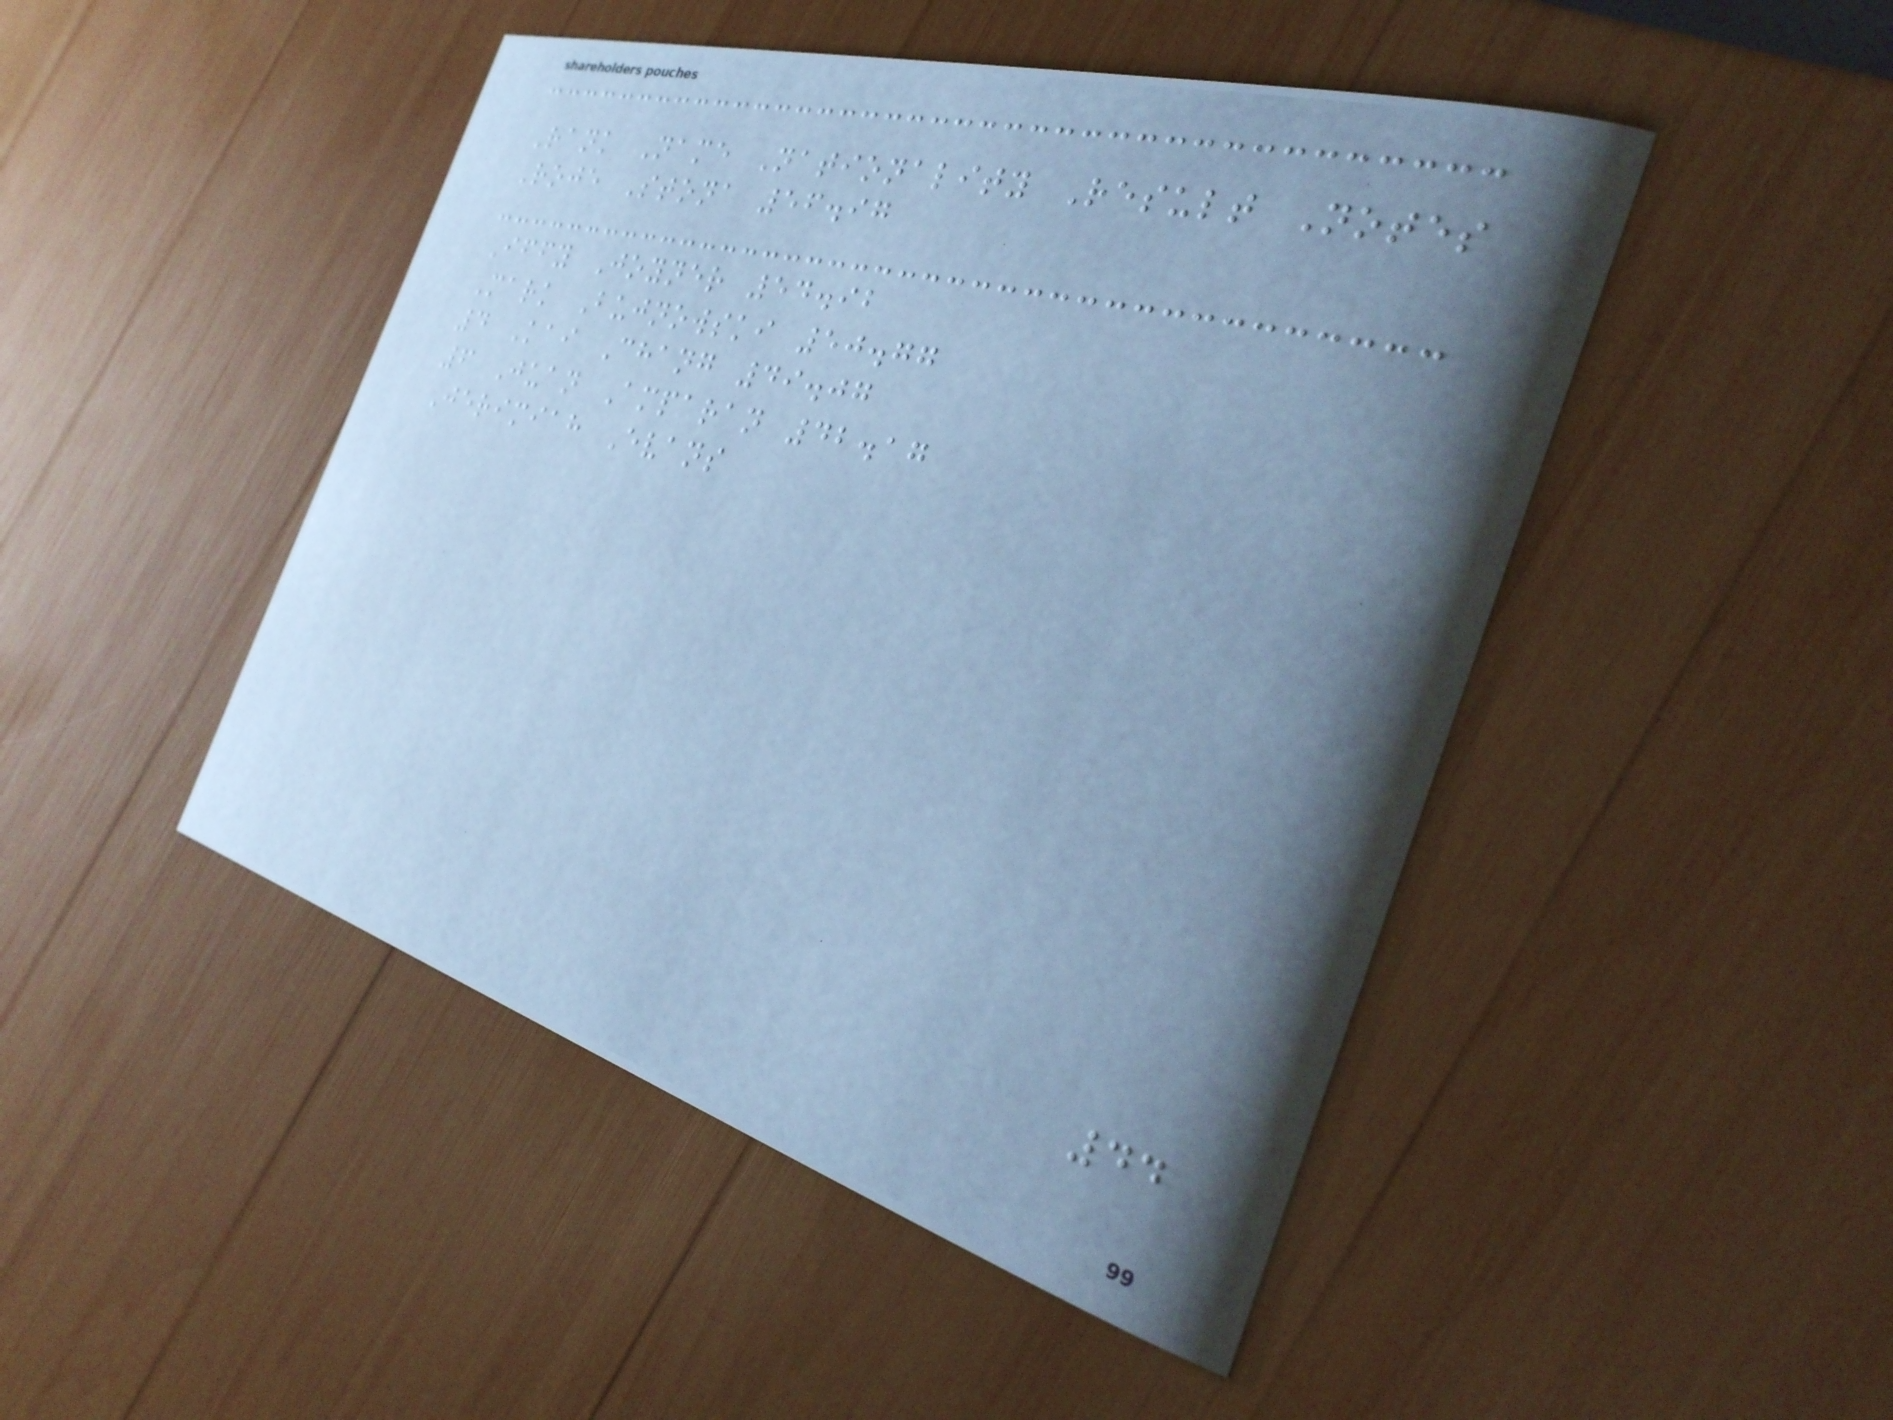Rank Name Nationality Result Notes
Roje Stona 56.97
Iffy Joyner 54.92
Mark Bujnowski 50.77
4 Kai Chang 49.07
6 Juan Amparan 42.17
Jerimiah Evans
44
